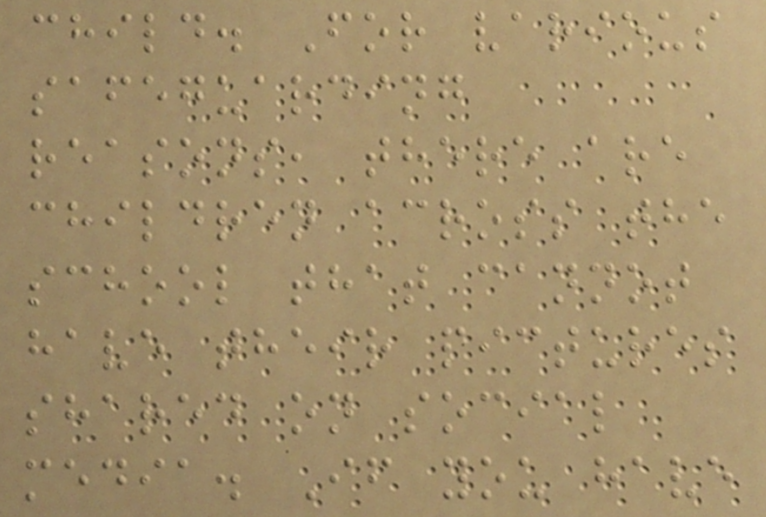child. For various
safeguarding
reasons, there are
children across the
school that cannot
have their pictures
shared on social
media. If you have
